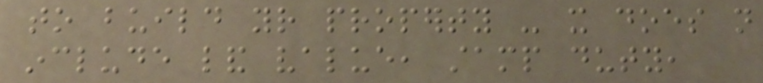to build your property - it does not
include land value, stamp duty,
